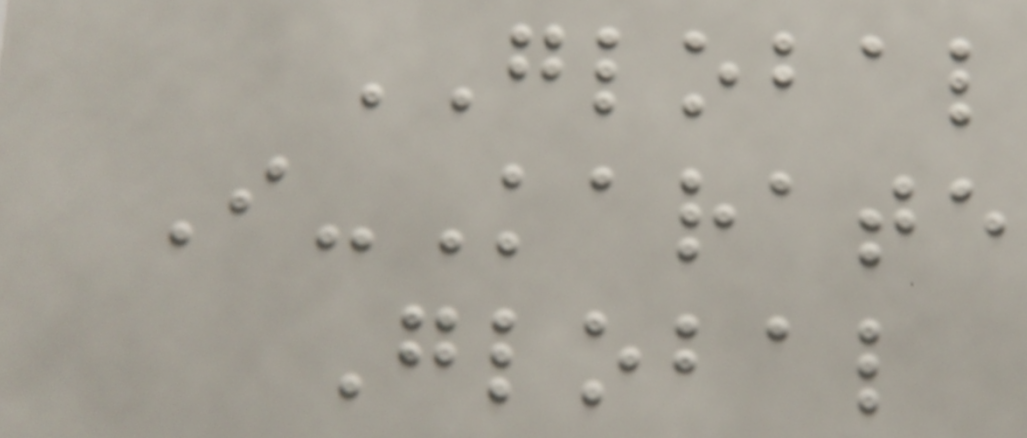GLOBAL
I-Karate
Global
